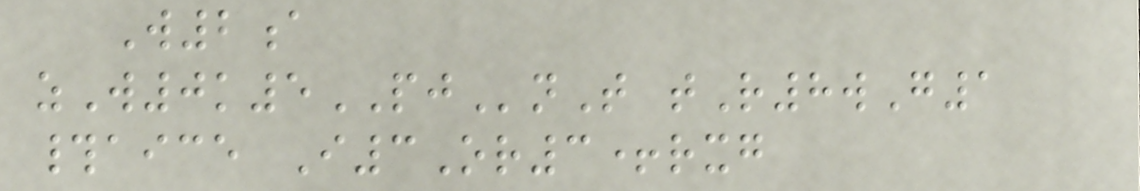W2a
zW0k5PJnT tR8wG1
#aice I3Or3+rxg
